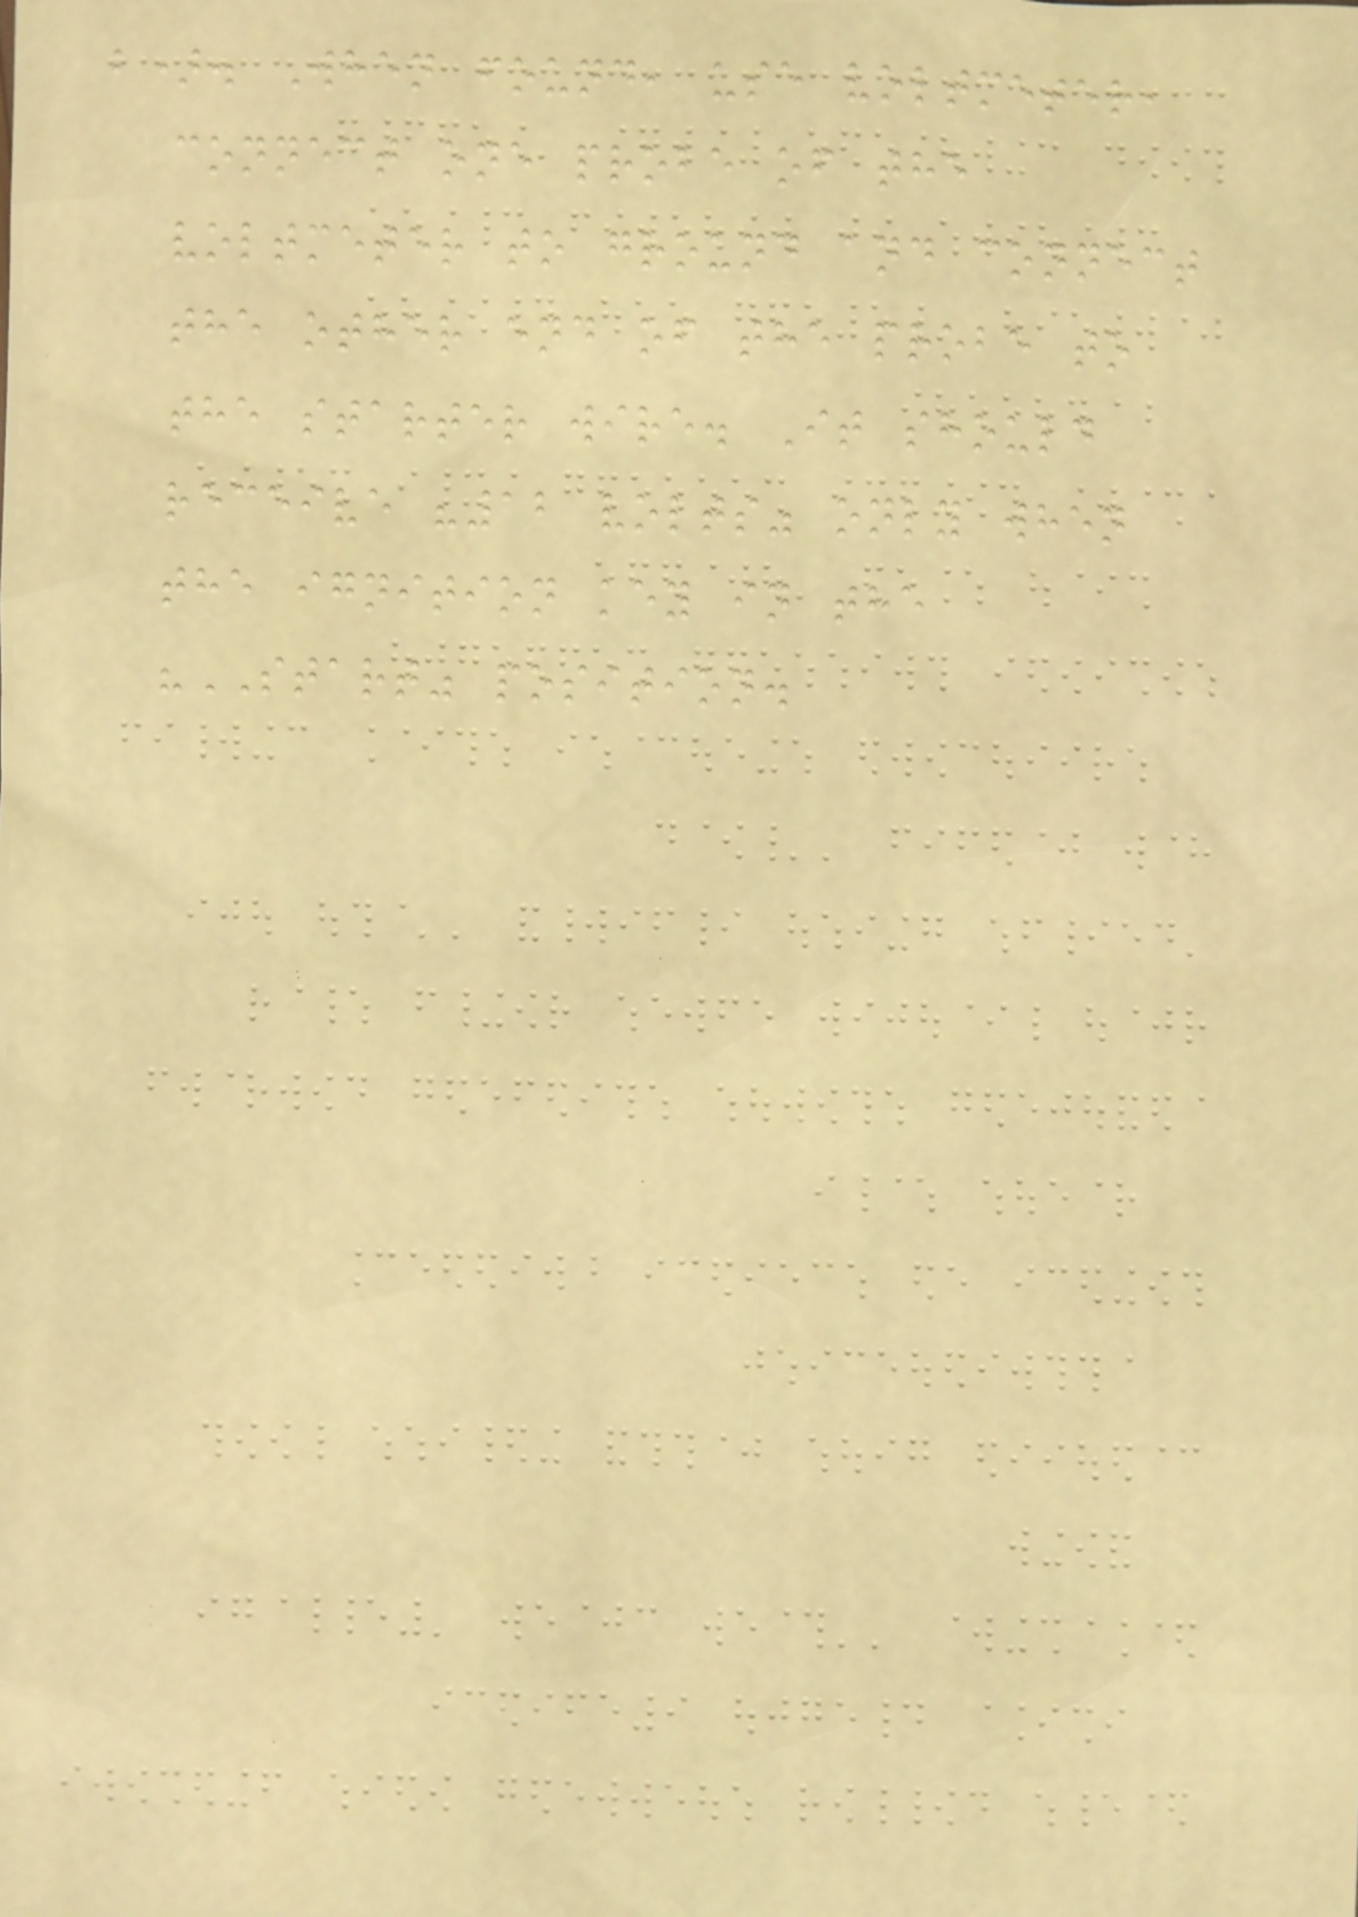b). When found, use voltmeter,
connect one probe of the
voltmeter to ground and connect
the other end of the probe to
the starter wire. It should
receive "12 volts" only when
the ignition key in the
"START" position.
